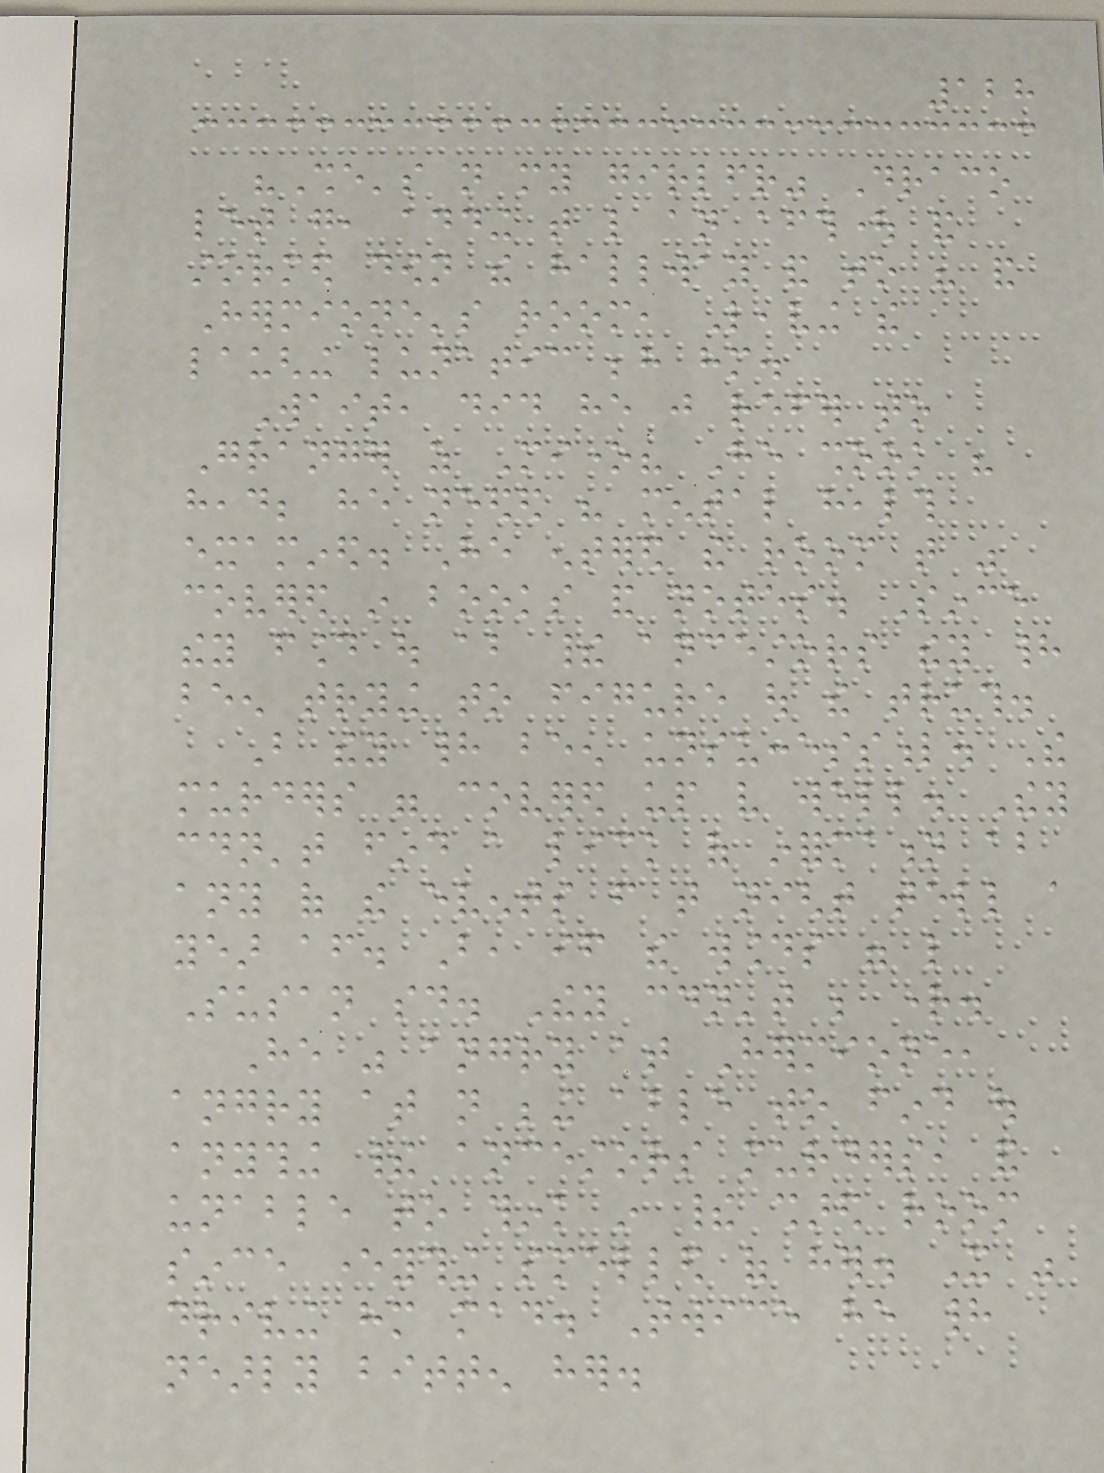128
"She's not my girlfriend" Draco
let go, adding that like an afterthought and
stormed down the hallway and to his and
Hermione's room, Leaving the
laughing lunatic behind him.
Wait, did he just refer to
Granger as Mione? He shook his
head; he needed his mental health
examined. He entered the room that was
covered in books and notes. Since
they found out about their ancestors they had
been trying to figure out the truth.
But they had been unsuccessful. The
murders were covered up very well. They
couldn't find a lick of information about
any of the events from that night tell a
year after. But, if the wounds were like
Susan said. They couldn't be right.
He was angry at Hermione,
angry at not being able to find out
anything their ancestors murders, and
unable to think in their shared room
since everything smelled of her. It was
driving him mad. Twice he had
nearly bitten her.
